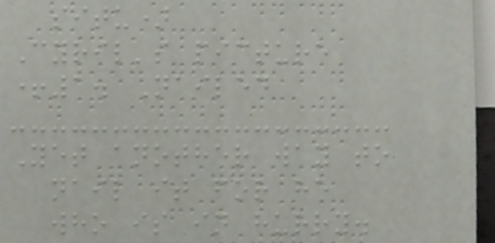situ)
Cyril's picture
+1. Nailed
Yet another way to
nail it for he
who is in hurry.
